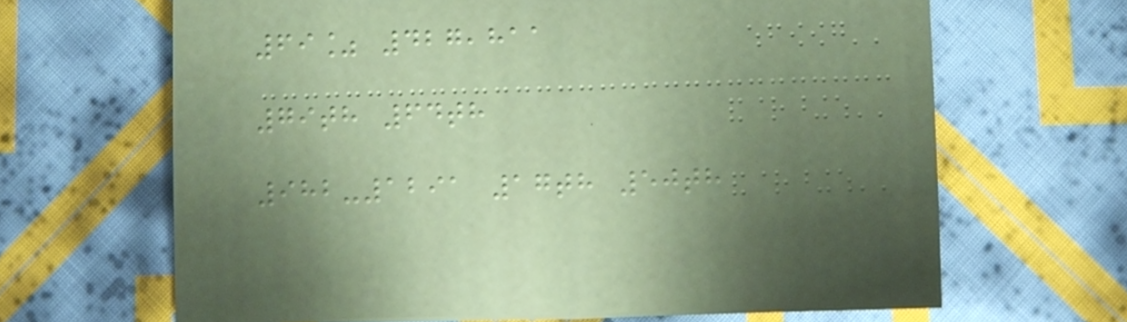69% 427,811
79th 64th
982-1291 17th 50th
